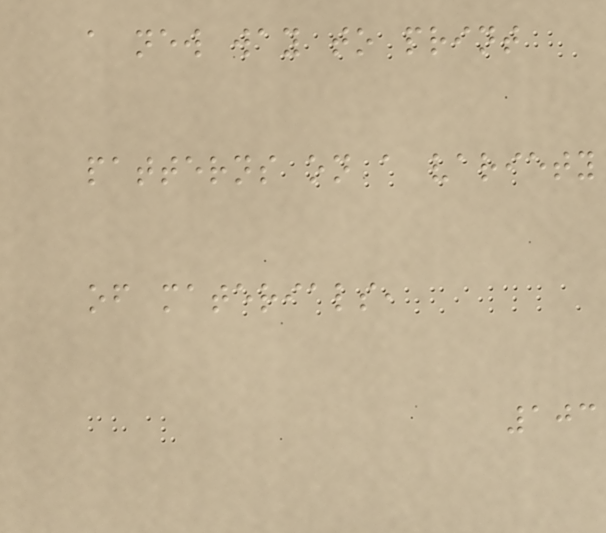a new way to print
patterns on a variety
of materials,
103
